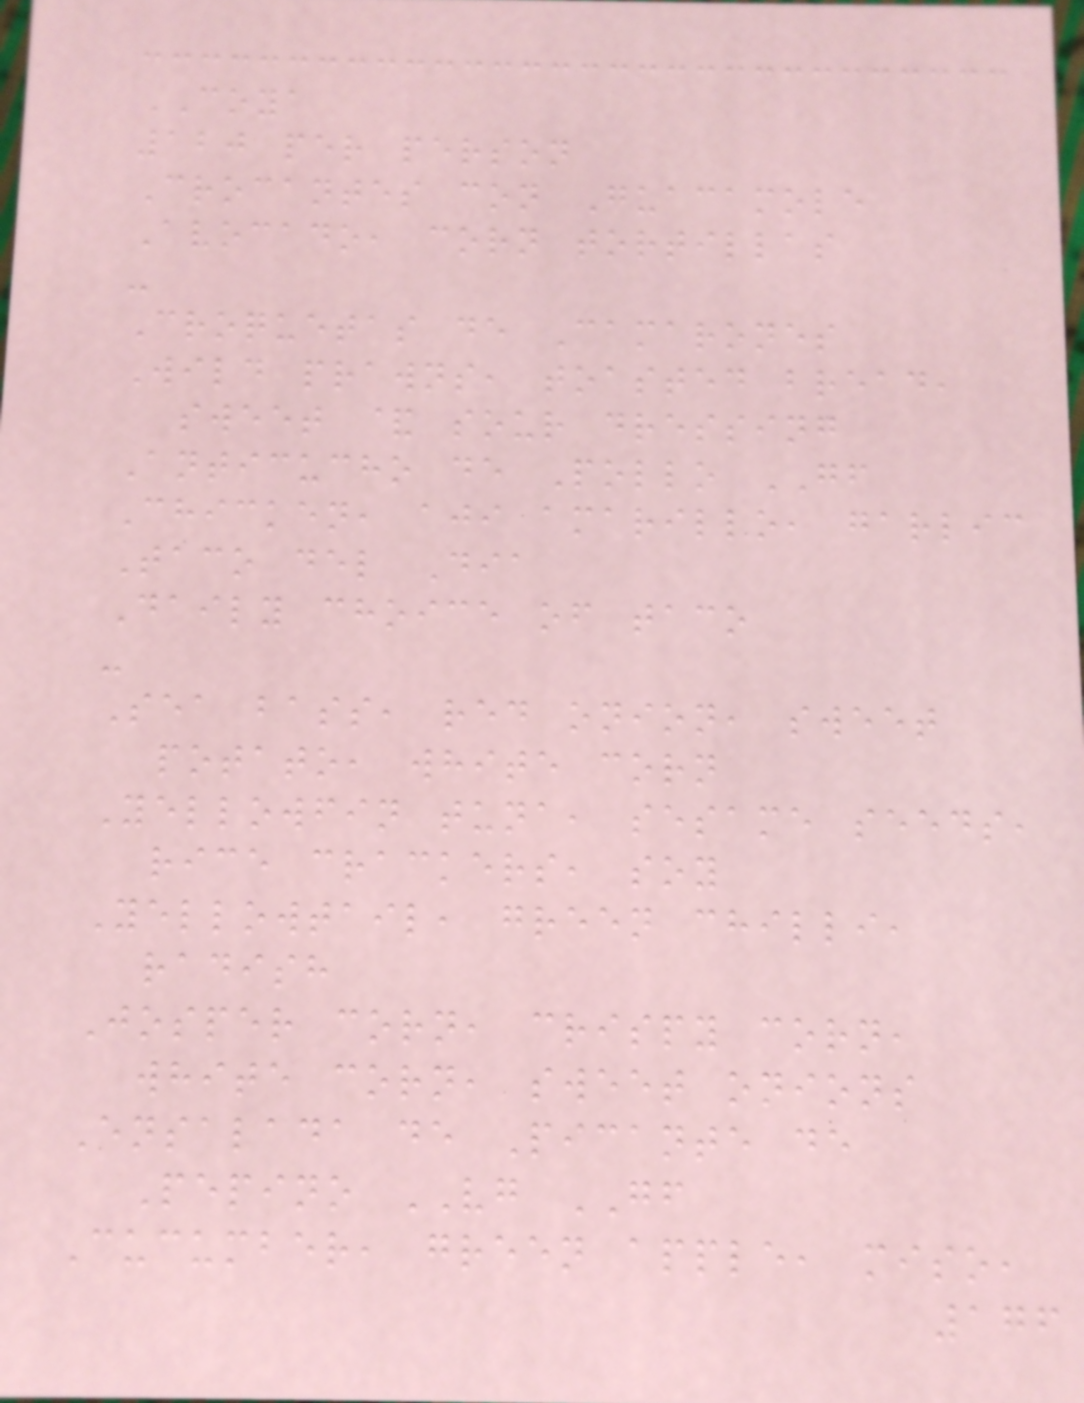COYA
120 per person
Crocantes con Guacamole
Avocado, corn tortillas
-
Croquetas de Camarones
Wild prawns, toasted bread,
sweet & sour dressing
Anticucho de Pollo GF
Chicken, aji amarillo, garlic
Taco del Dia
Daily choice of taco
-
Sea bass, red onion, sweet
potato, white corn
Yellowfin tuna, sesame seeds,
rice crackers, soy
Yellowtail, green chilli,
radish
Josper corn, crispy corn,
white corn, sweet onions
Ensalada de Picante de
Pepino VG GF
Cucumber, green apple, miso,
176
